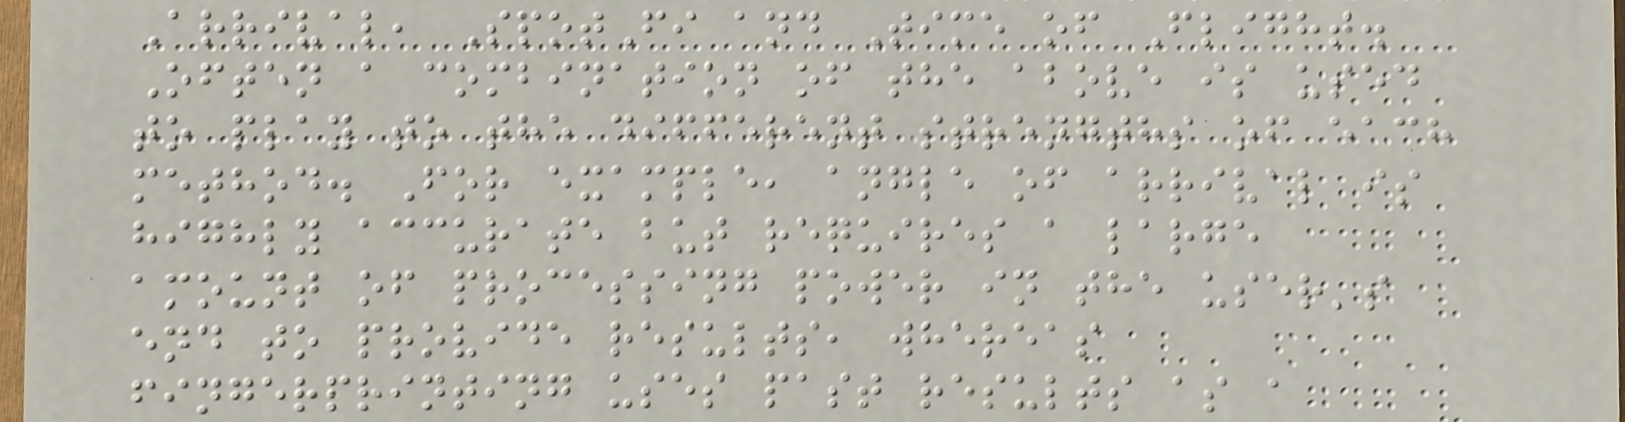Arrival, SpotFi and Time of Flight.
Often a combination of the above is used
to play to the different strengths of each
method. For example, angle of arrival is
highly accurate but requires a large
amount of processing power in the user's
end to provide results, whereas
fingerprinting uses past results as a
